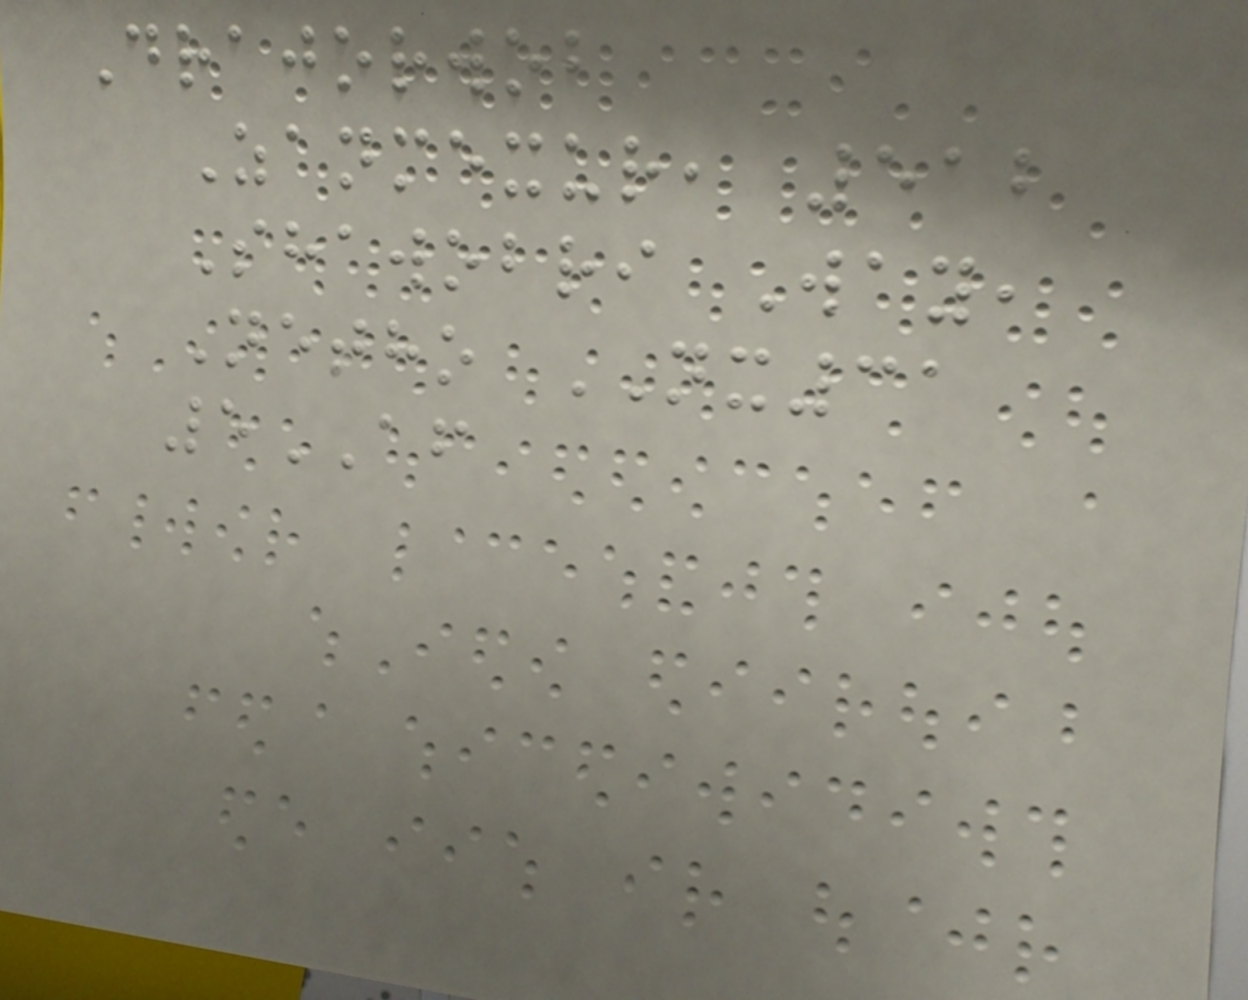Drajorwob
Zanmexur, 512
Shawobri Way,
Netho NX31
5AF
